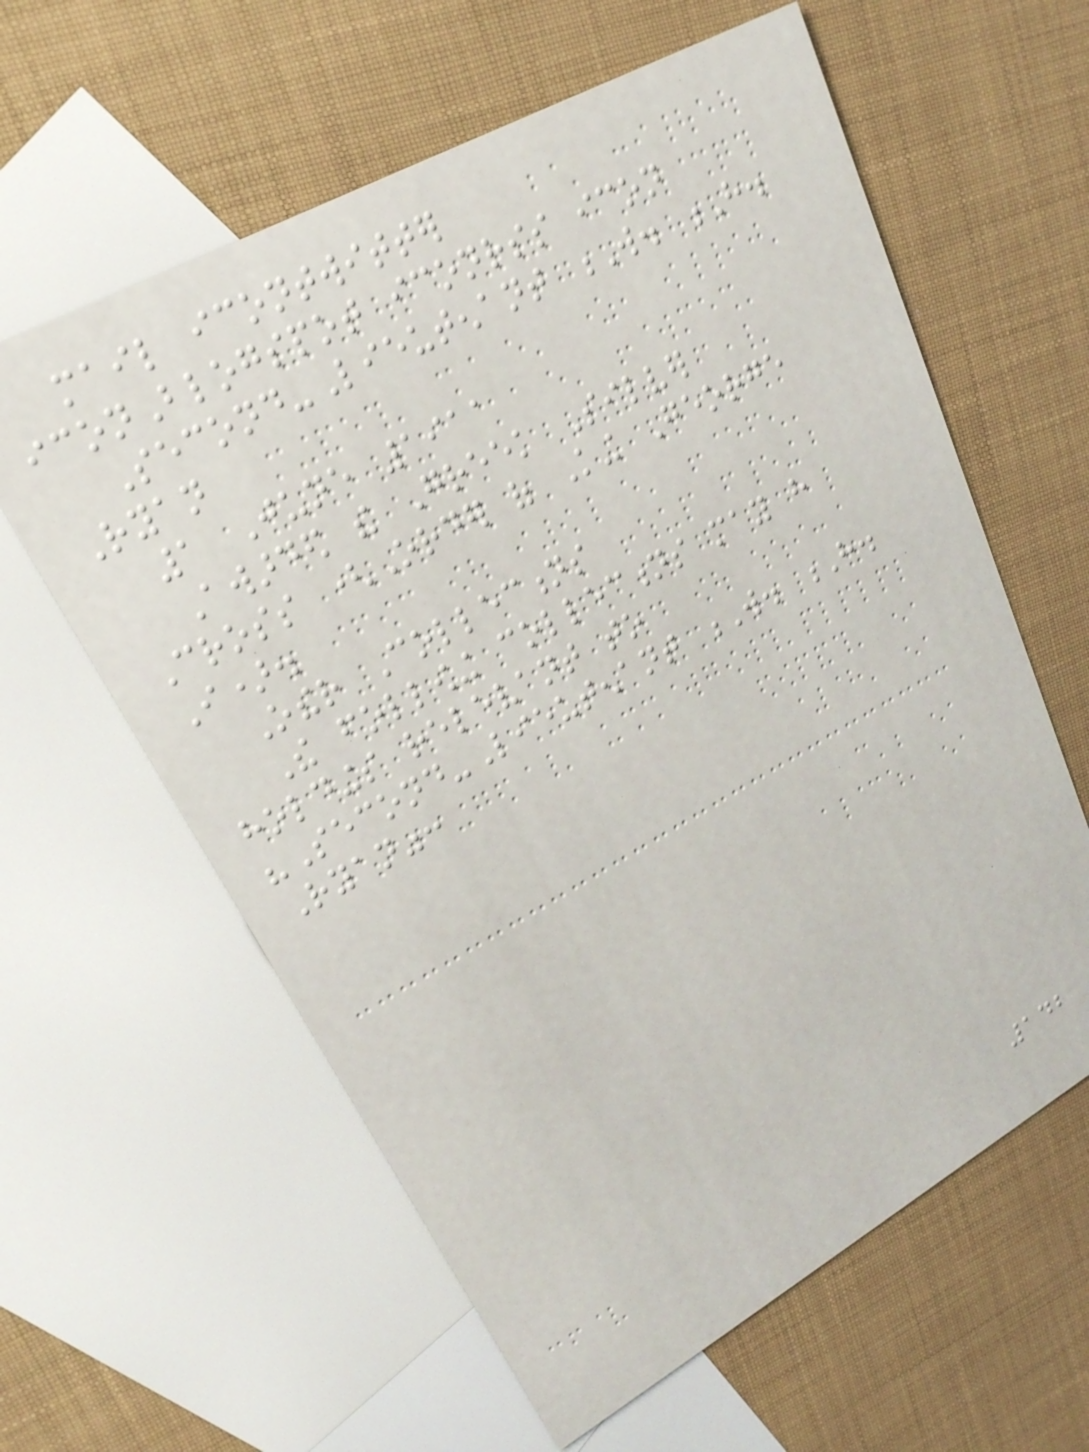mail icontwitter
iconBlogspot iconrss icon
Second-Lieutenant W. H.
Ryan
1 June 1911
Awarded the Greek Silver
Cross (Order of King George
I).
Other Collections
The following collections may have
holdings relevant to
"Second-Lieutenant W. H.
Ryan":
142
